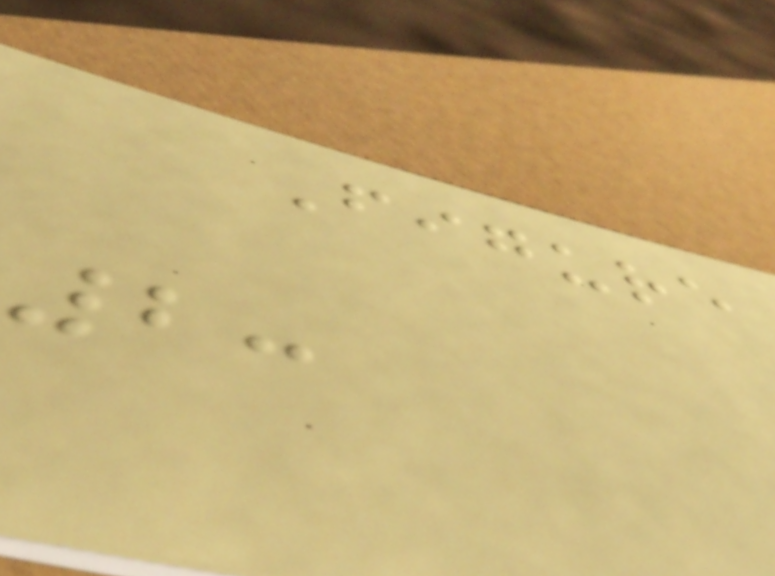Figure
2:
